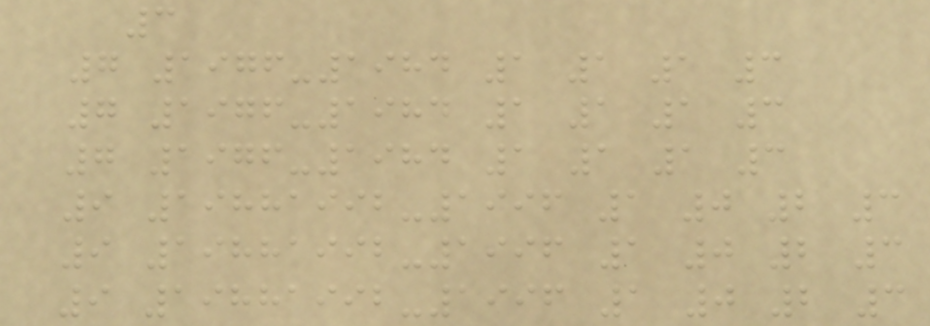3
7 1976-1984 1 1 1 3
7 1976-1984 1 1 1 3
7 1976-1984 1 1 1 3
9 19881992-1996 1 0 2 3
9 19881992-1996 1 0 2 3
9 19881992-1996 1 0 2 3
